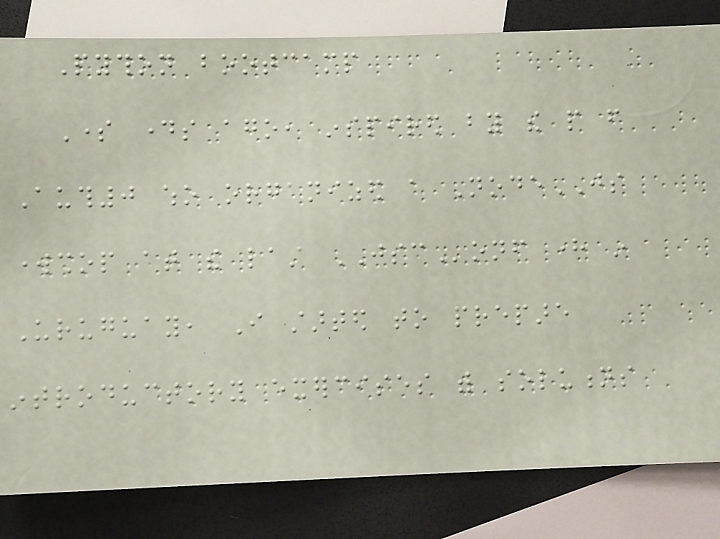Python bootcamp
Some days ago, inspired by the people from
Auth0 who organized a NodeJS
workshop at the last JSConf here in
Uruguay, I started to prepare
introductory exercises with solutions
